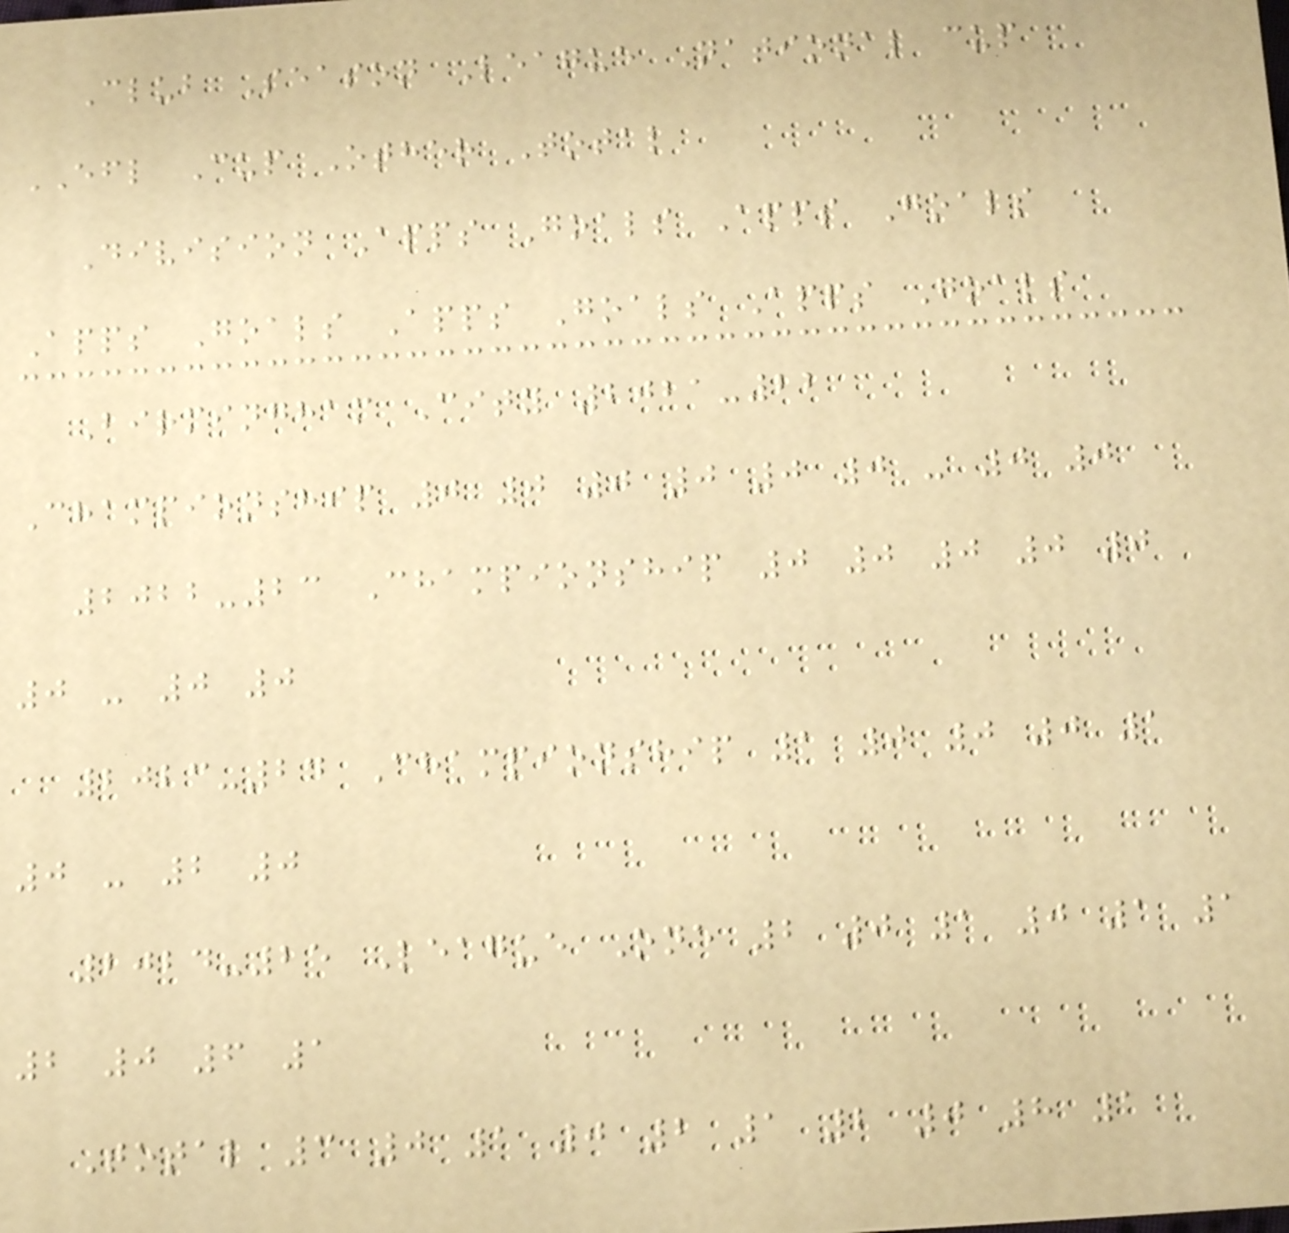Club Season League National cup
EFL Cup Other Total
Division Apps Goals Apps Goals
Apps Goals Apps Goals Apps Goals
Birmingham City 2021-22
Championship 0 0 0 0 0 0 - 0 0
2022-23 Championship 0 0 0 0 0
0 - 0 0
2023-24 Championship 1 0 0 0 1
0 - 2 0
2024-25 League One 2 0 1 0 1 1
2 0 6 1
Total 3 0 1 0 2 1 2 0 8 1
